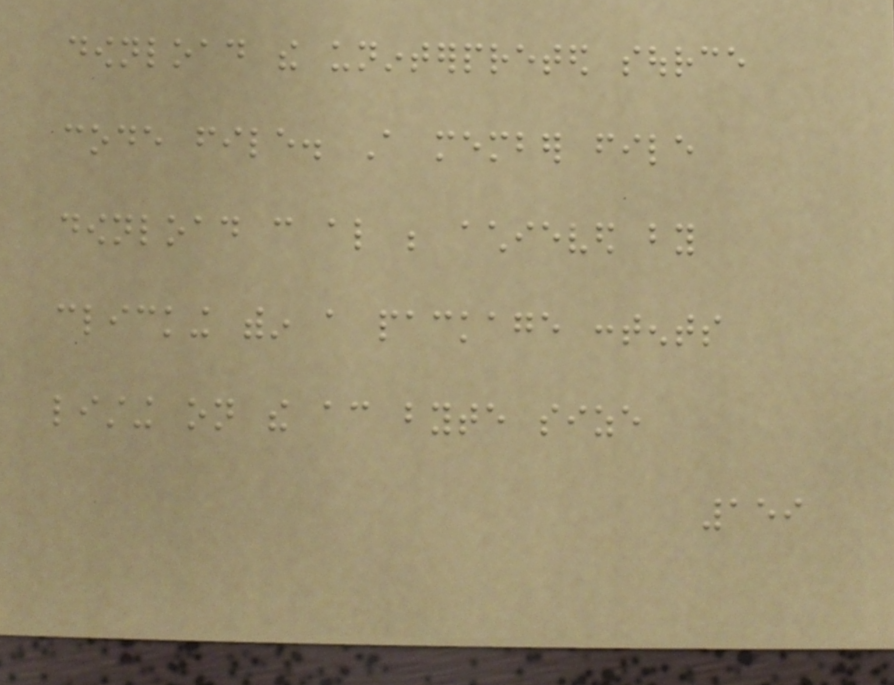download the uninterpreted source
code file. A member file
download can also be achieved by
clicking within a package contents
listing on the according byte size
159
